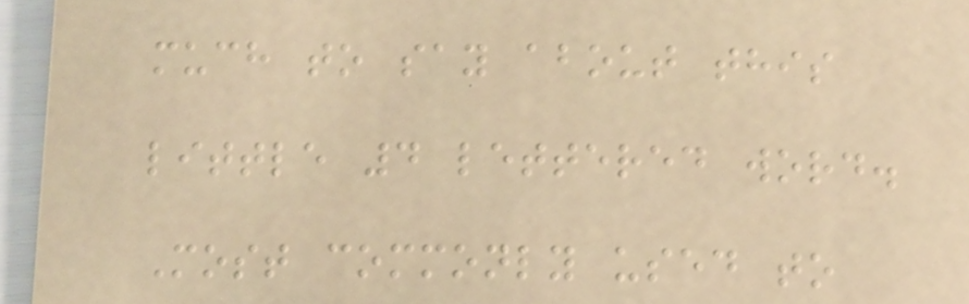much to say about this
little 4 lettered word.
Most commonly used to
